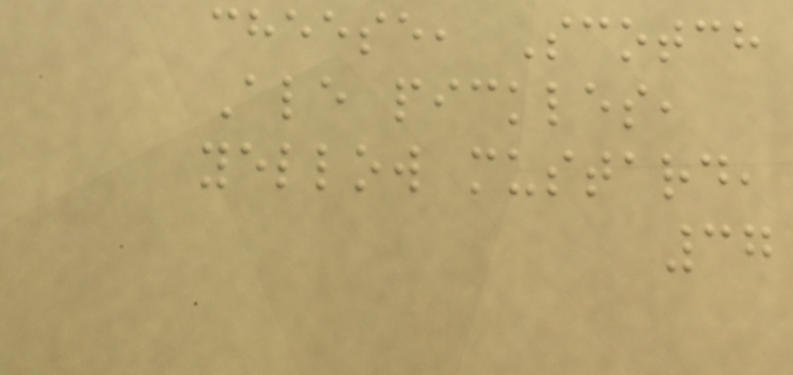cheese, Scotch
Ale pickles,
yellow mustard,
37
